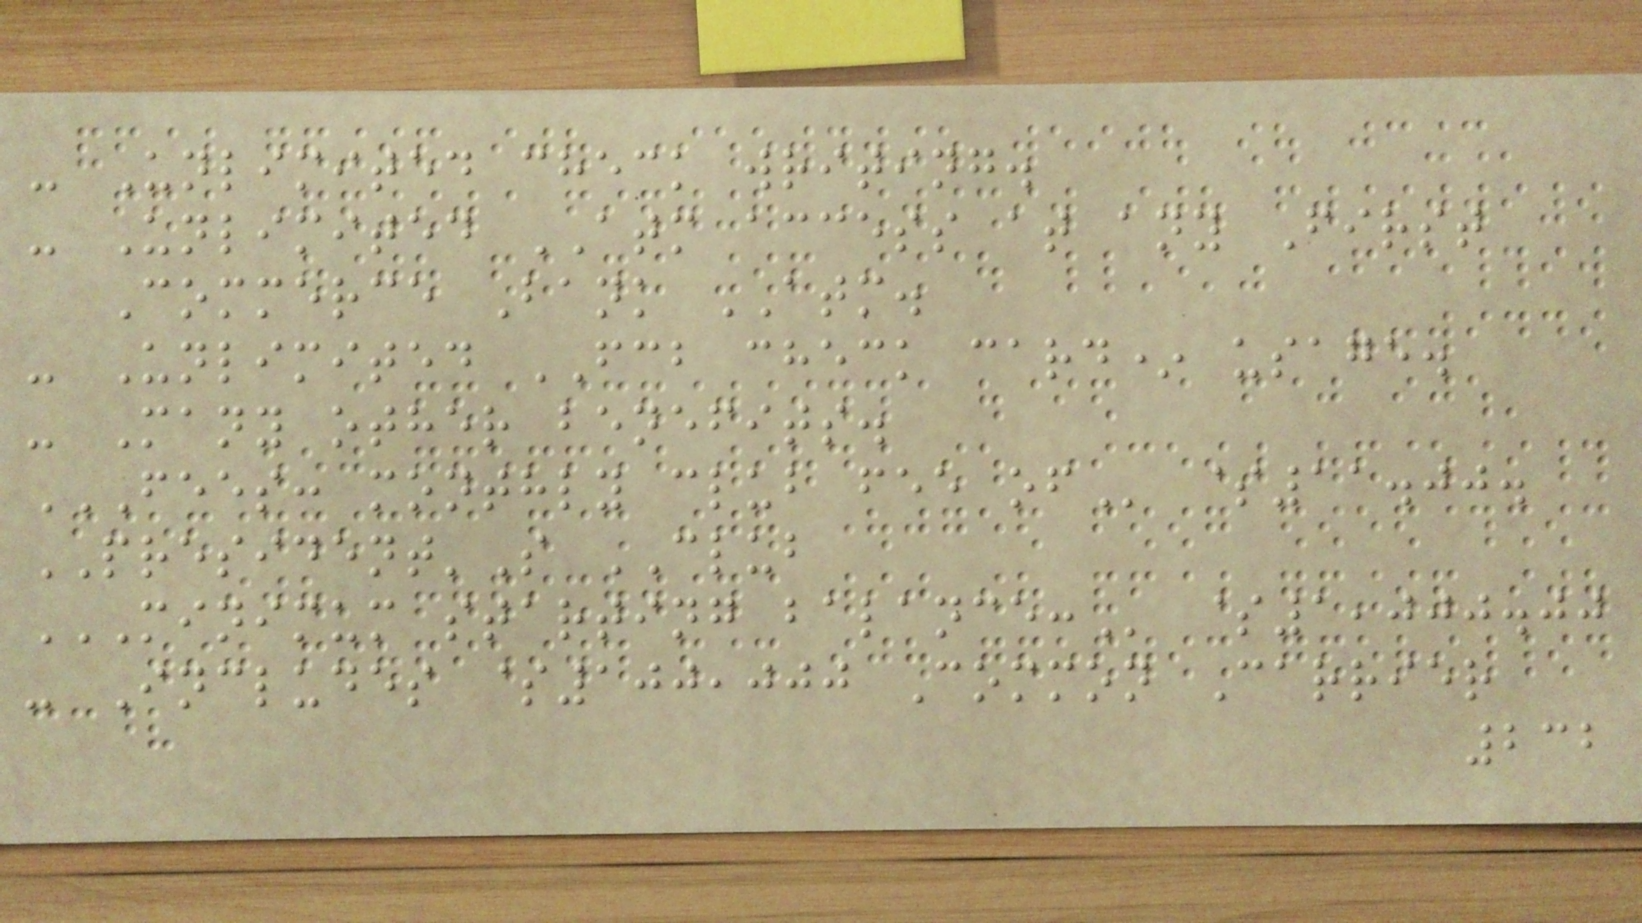- Unlimited check writing.
- Unlimited ATM access at any First
Commerce Bank ATM.
- Unlimited FCB check card* usage.
- Many other benefits.
FEES: MONTHLY CLUB FEE OF $11.00.
PRESIDENT'S CLUB
MINIMUM STARTING BALANCE: $1,000.00
- Includes $100,000 Common Carrier
232
